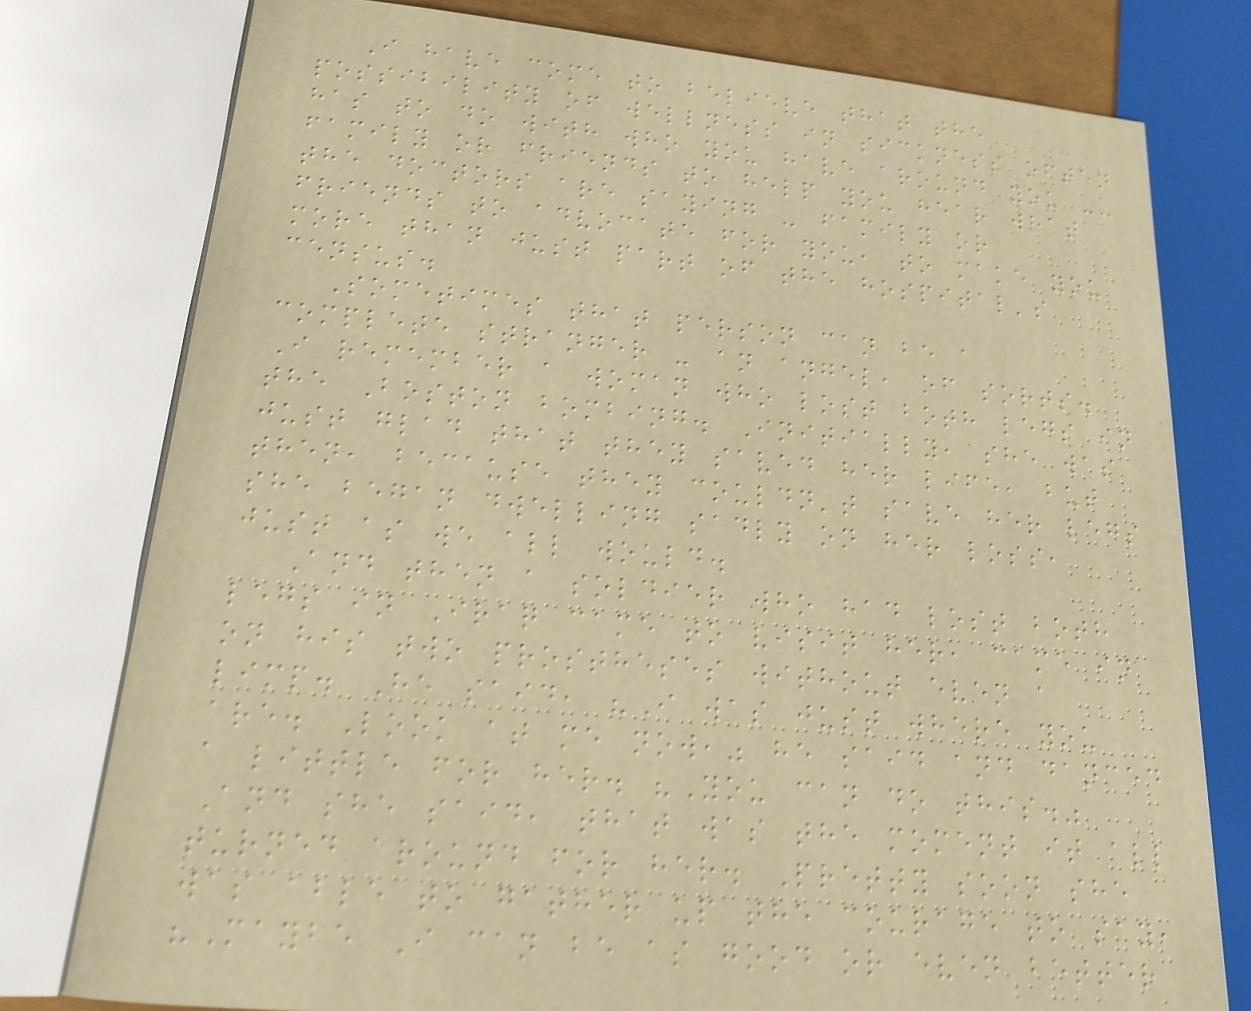I have come to believe that the
possibility of wellness in sickness often
has to do with who you have around you --
family or friends to help you hear what
the doctors are saying - family or
friends to advocate for you, to make you
more than just part of the hospital's
census.
Sometimes that person can be a
complete stranger - an angel, of sorts.
I remember a woman who lost both legs in
the Boston bombing. Initially, she was
just glad that they saved her life, but
then, because they couldn't save her legs
she began dwelling sadly on her loss,
just as we all would.
And then a soldier who had lost both
legs in Iraq came to visit her, came in
on his two prostheses without even a
limp. He said, "I was just where you
are. Look at me now," he said and danced
a little for her. "You can do this."
And she said, that was the moment it all
turned around for her. Pretty soon she
was able to gather up the courage to say,
"Maybe I can be as good or even better
